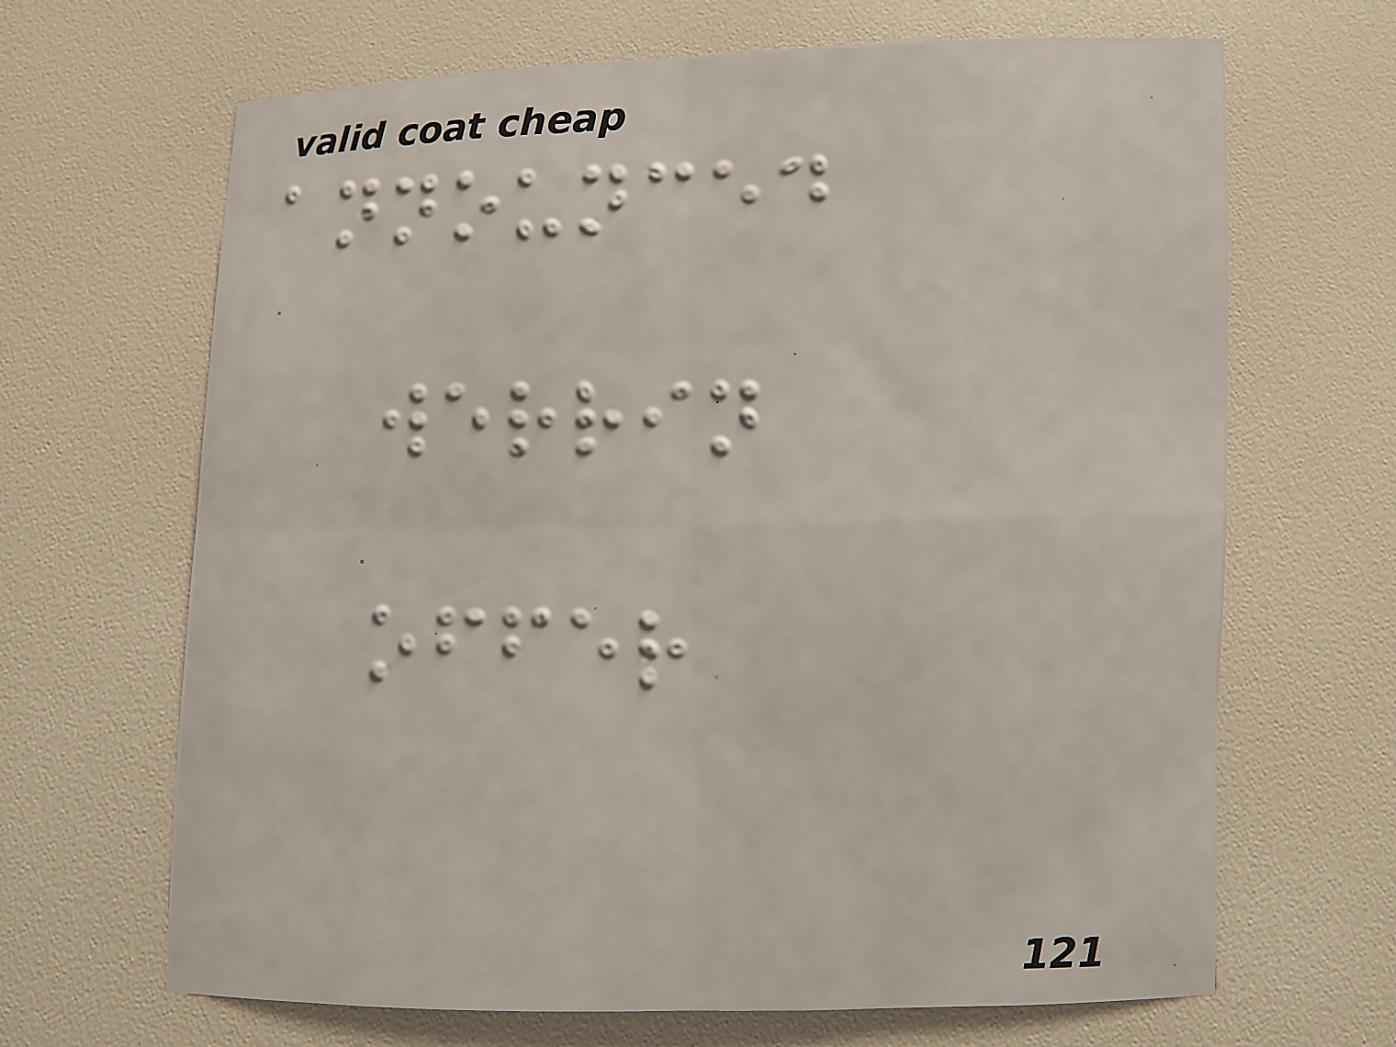announced
werrin
offer
